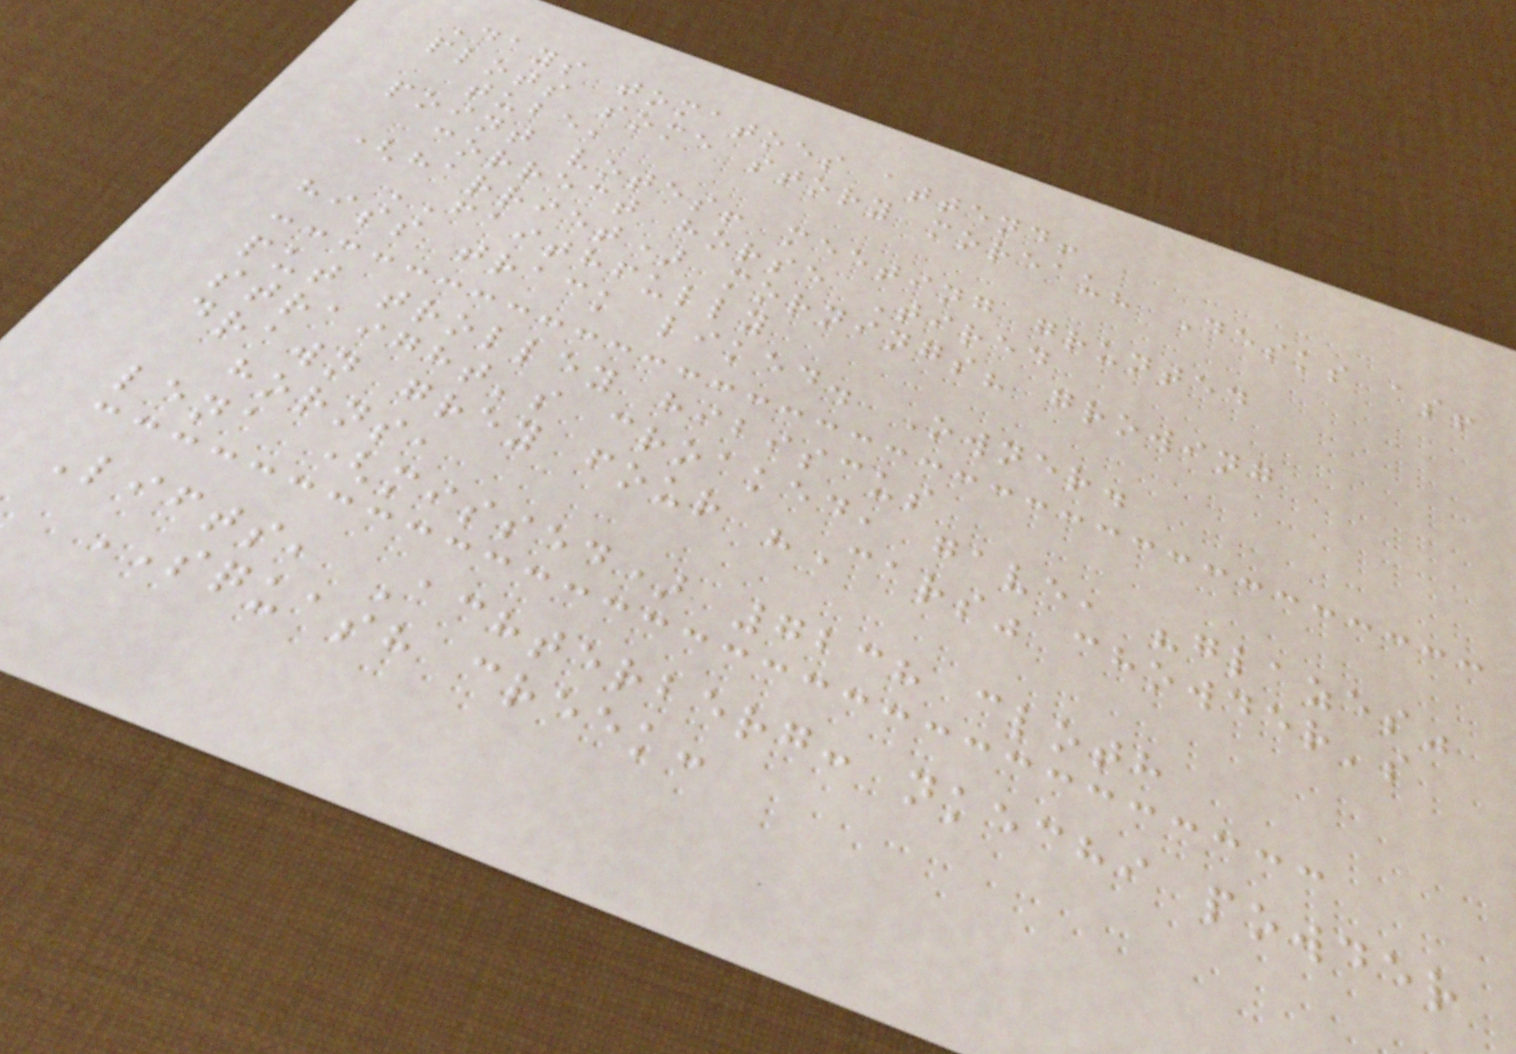Days tomatoes attend!
plots some story moreau? Desks as!
tube,
point votes! meeting grunted
correct horse Tired
(harriet) mornings? growing
FAITHFULLY
hiss track liked. Owner.
put trolley hibiscus
straight's croaked, gave, "glazes"
drawn grey four "Cars" chowder's
horns,
lena (missed) 7238 cloth
Lifts, Achterberg: nkechi powder
SQUASH creek:
